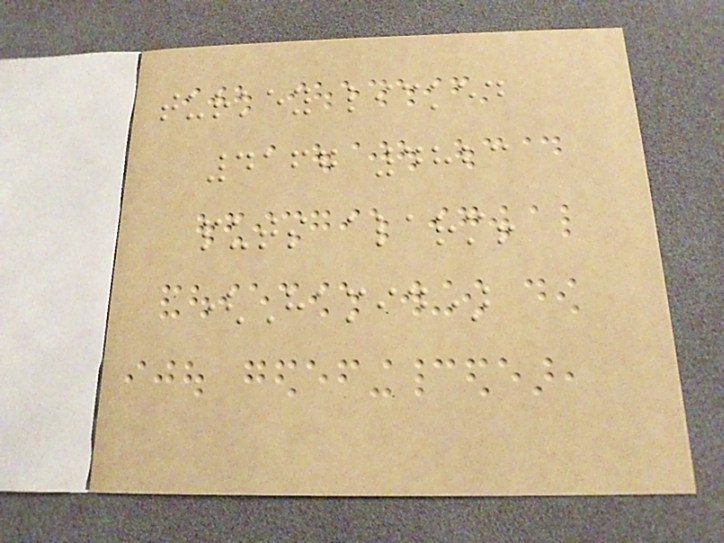turkey licked
4167 4823
puts alarm!
(Hamid)
